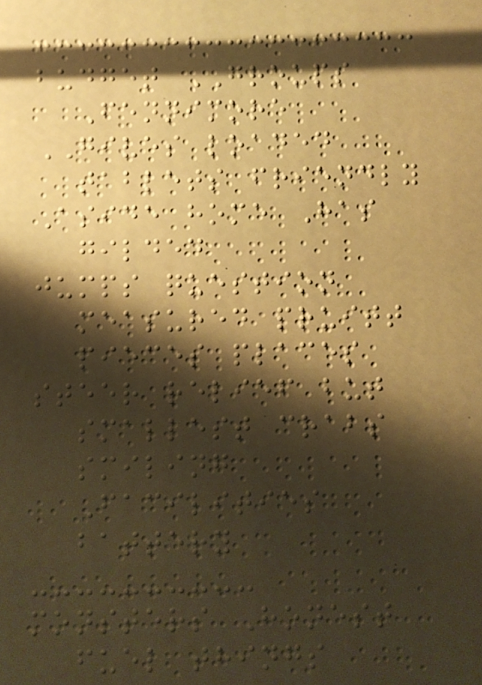budget GROUPS
Fennimore
GIVES loaded
tablets friendly
Aside home Has
gilded
jumps question
measured pruitt
pieces places
steer relief but
smallest crabs
smiling
Facilities
battery
monsters Honest
fuel things
